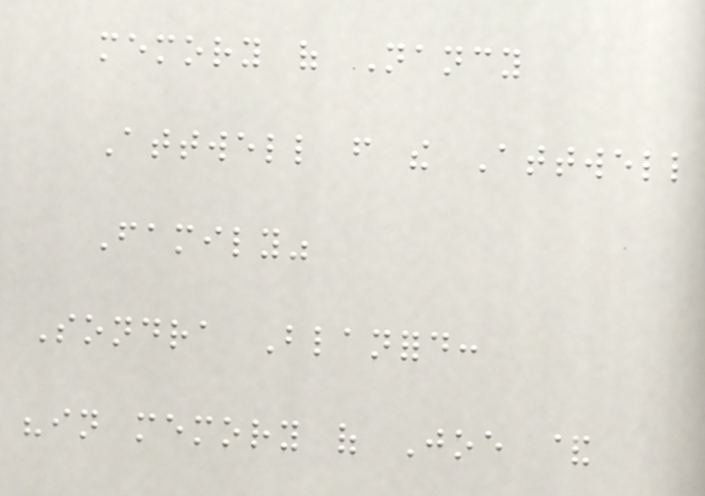memory of Nancy
Attwell from the Attwell
Family"
Sondra Blanford:
"in memory of Joe &
